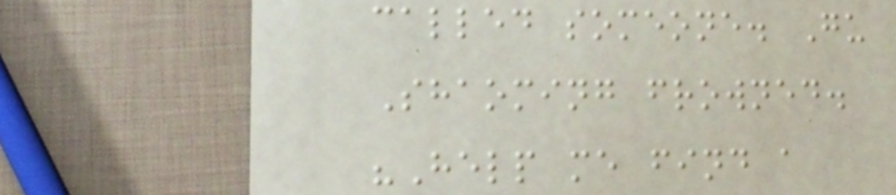called someone. Gu
Shaoming frowned.
"Help me find a
